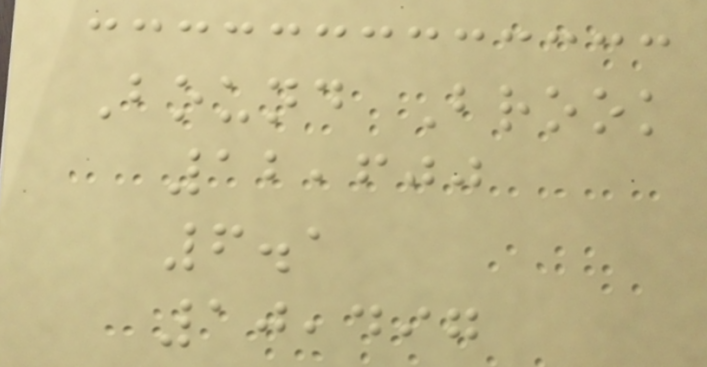Bound Brook
12,600
6.1
10,497
